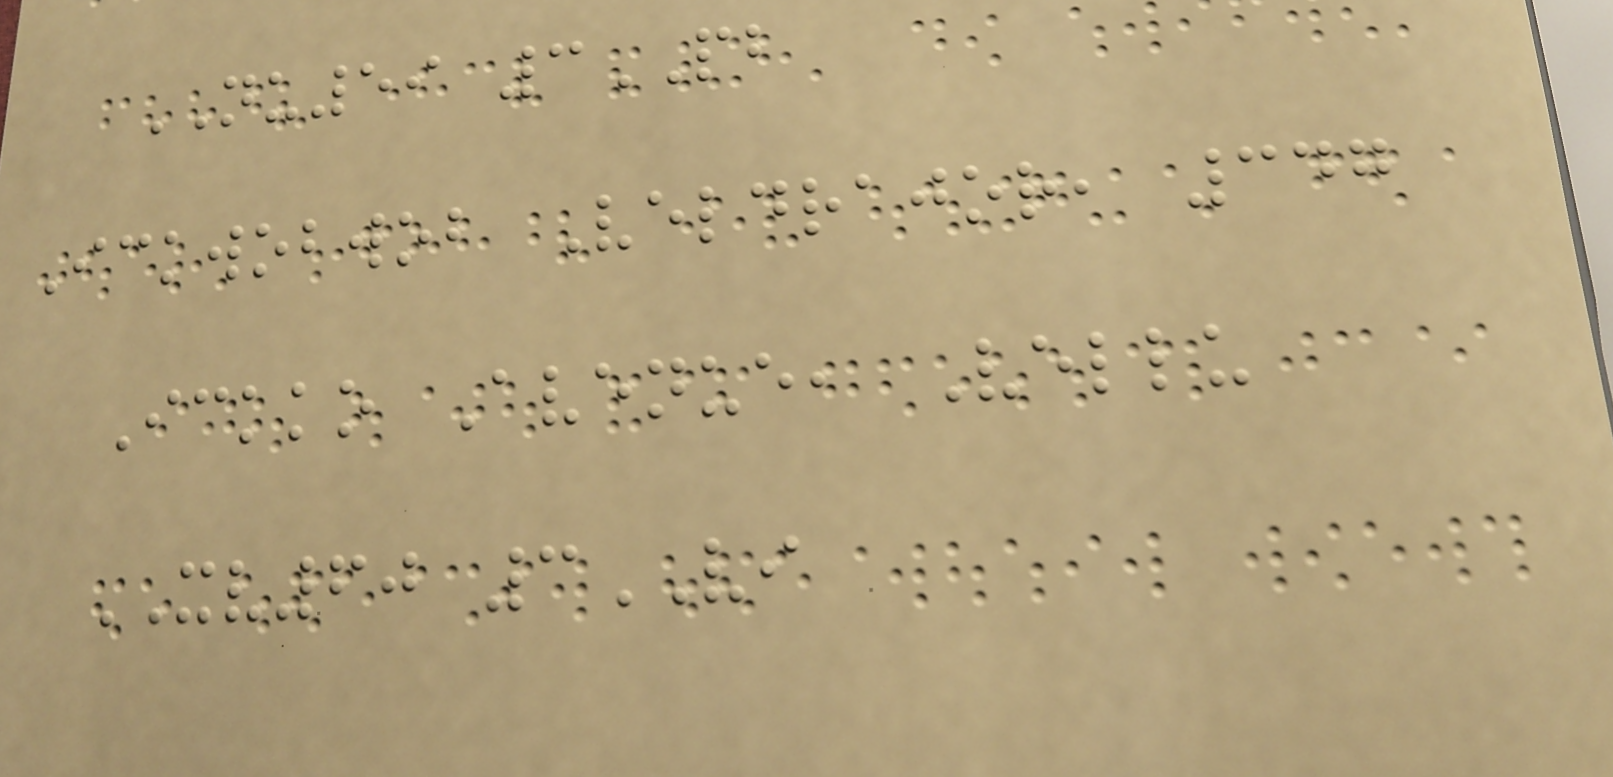NU59 3PB
Ickwobwob Veldrajor, 347
Ickko Avenue, Vellu
XV60 3VI
